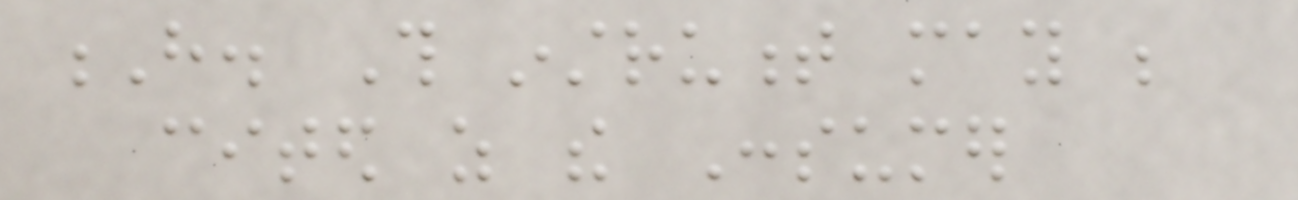H. This instrument may be
cited as the Consumer
